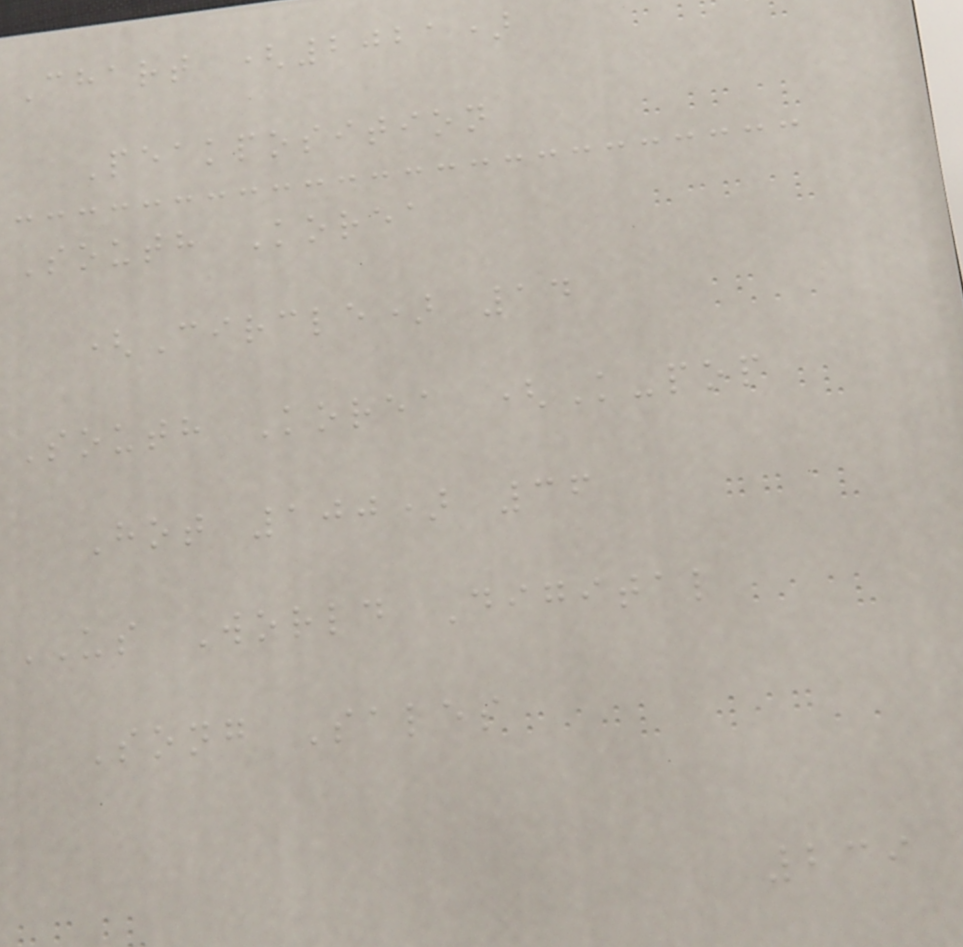Chart (2021)
Peakposition
South Korea
(Circle) 14
South Korea (K-pop
Hot 100) 36
US World Digital
Song Sales
239
